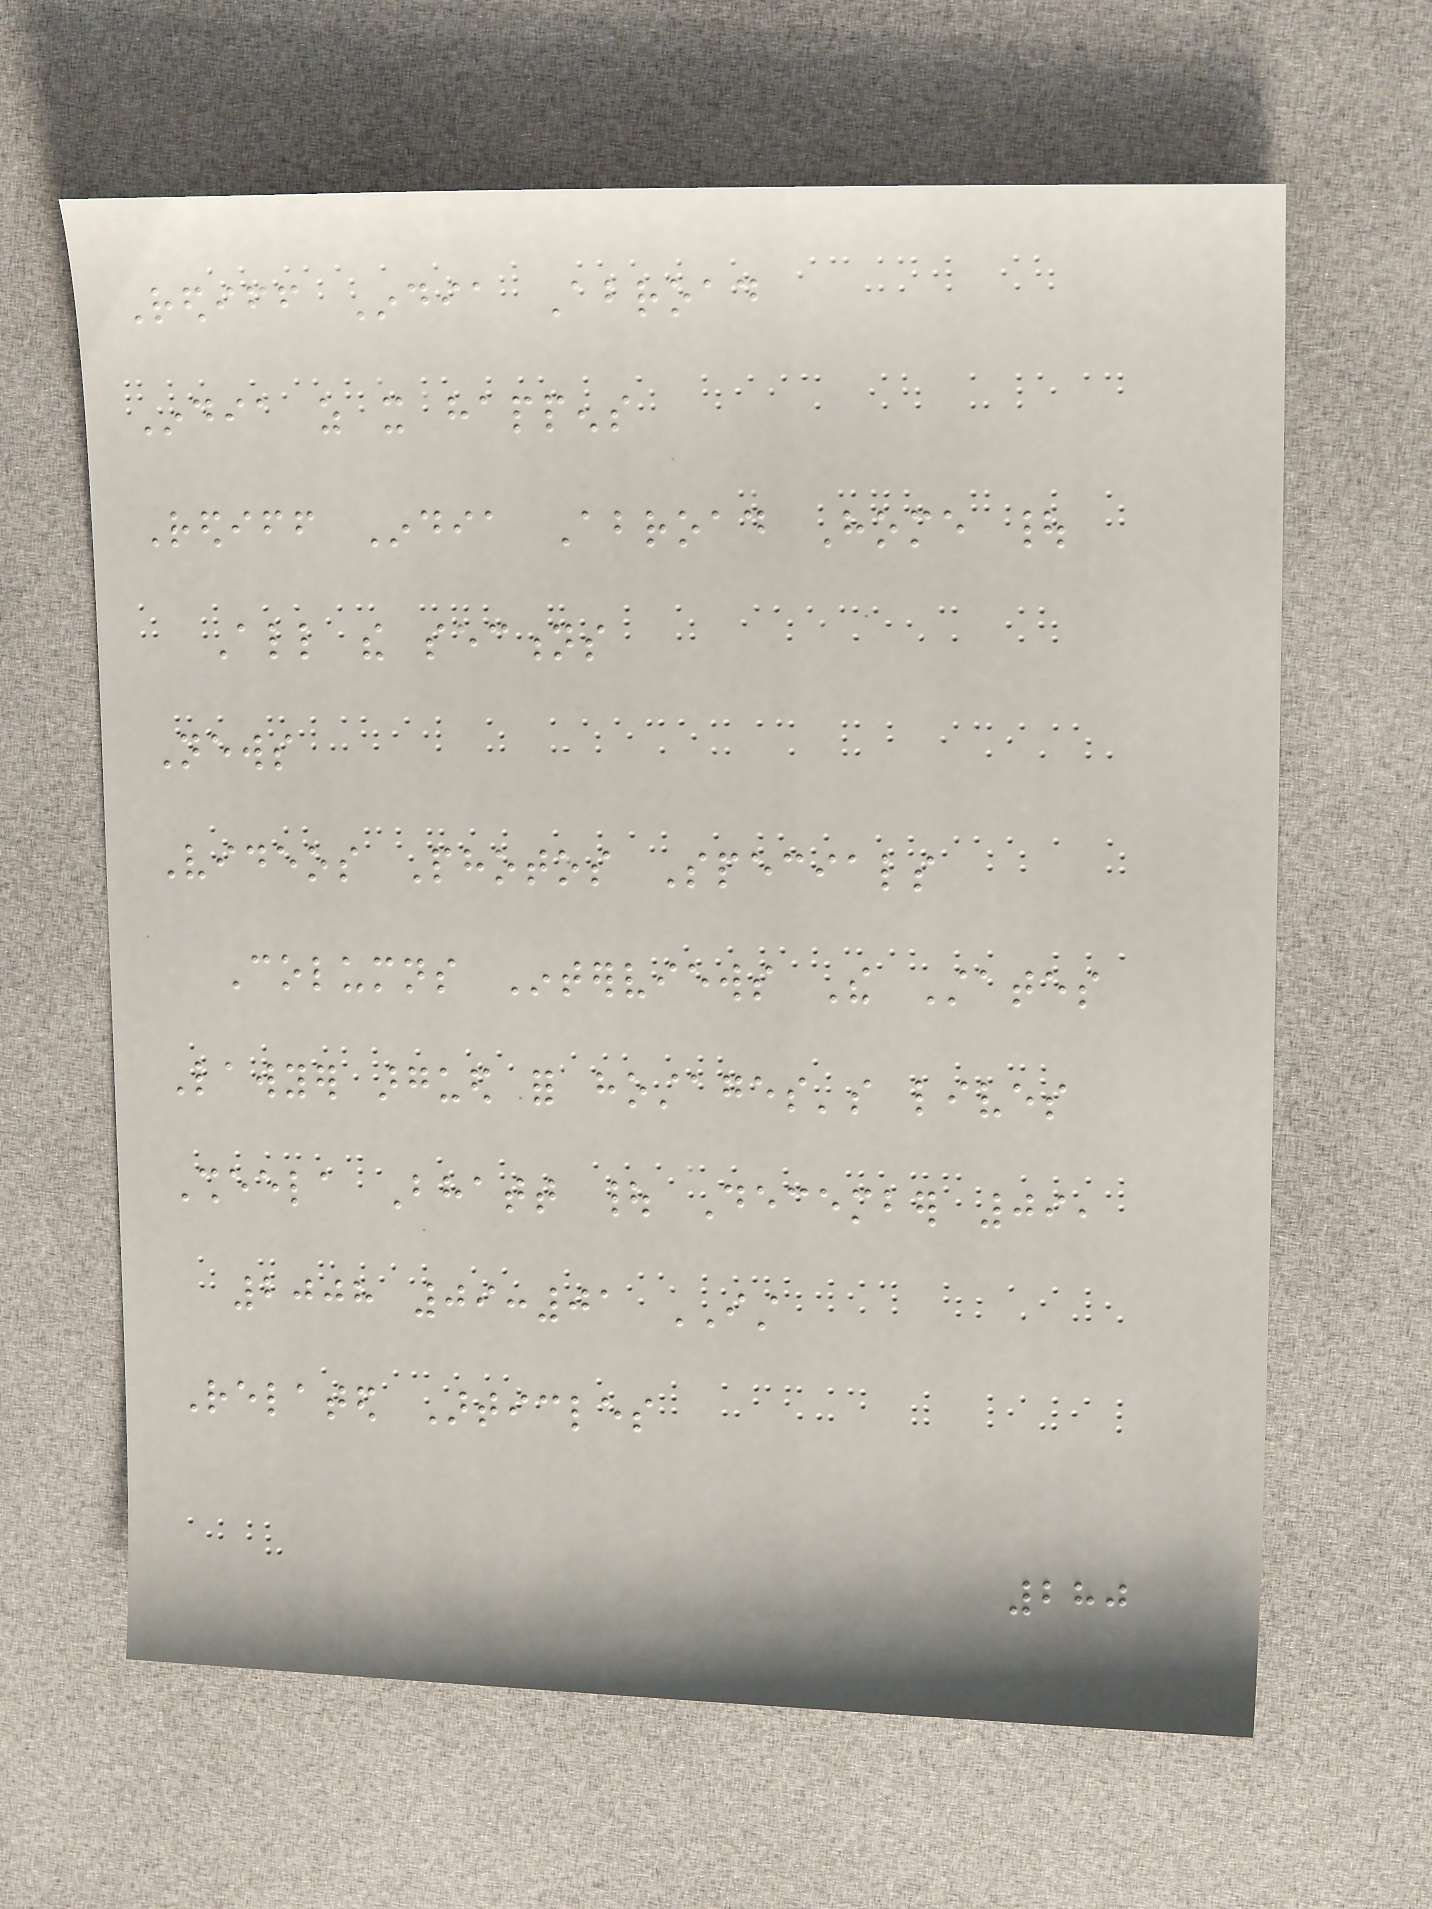Rediff India Abroad
India as it happens
Rediff India Abroad Home |
All the sections
News
Videos Photos Specials
Columns Interviews The States
Lawyer argued for hostages's lives
Sheela Bhatt | December 09,
2008 09:01 IST
Related Articles
280
